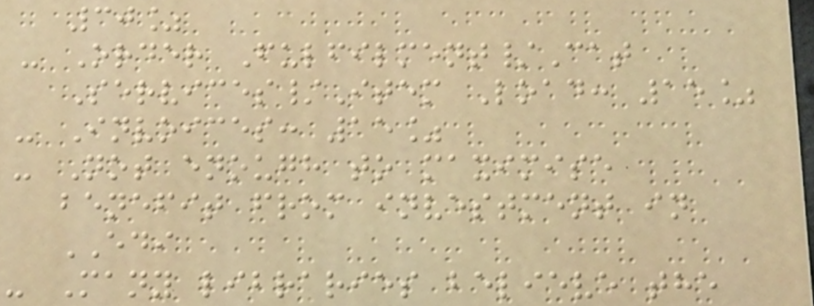30%
- Order Fulfilment/Cat
Services/Item Load: 15%
- Invoices: 15%
- Not enough to maximise
benefit from investment in
EDI
- Many libraries believe the
